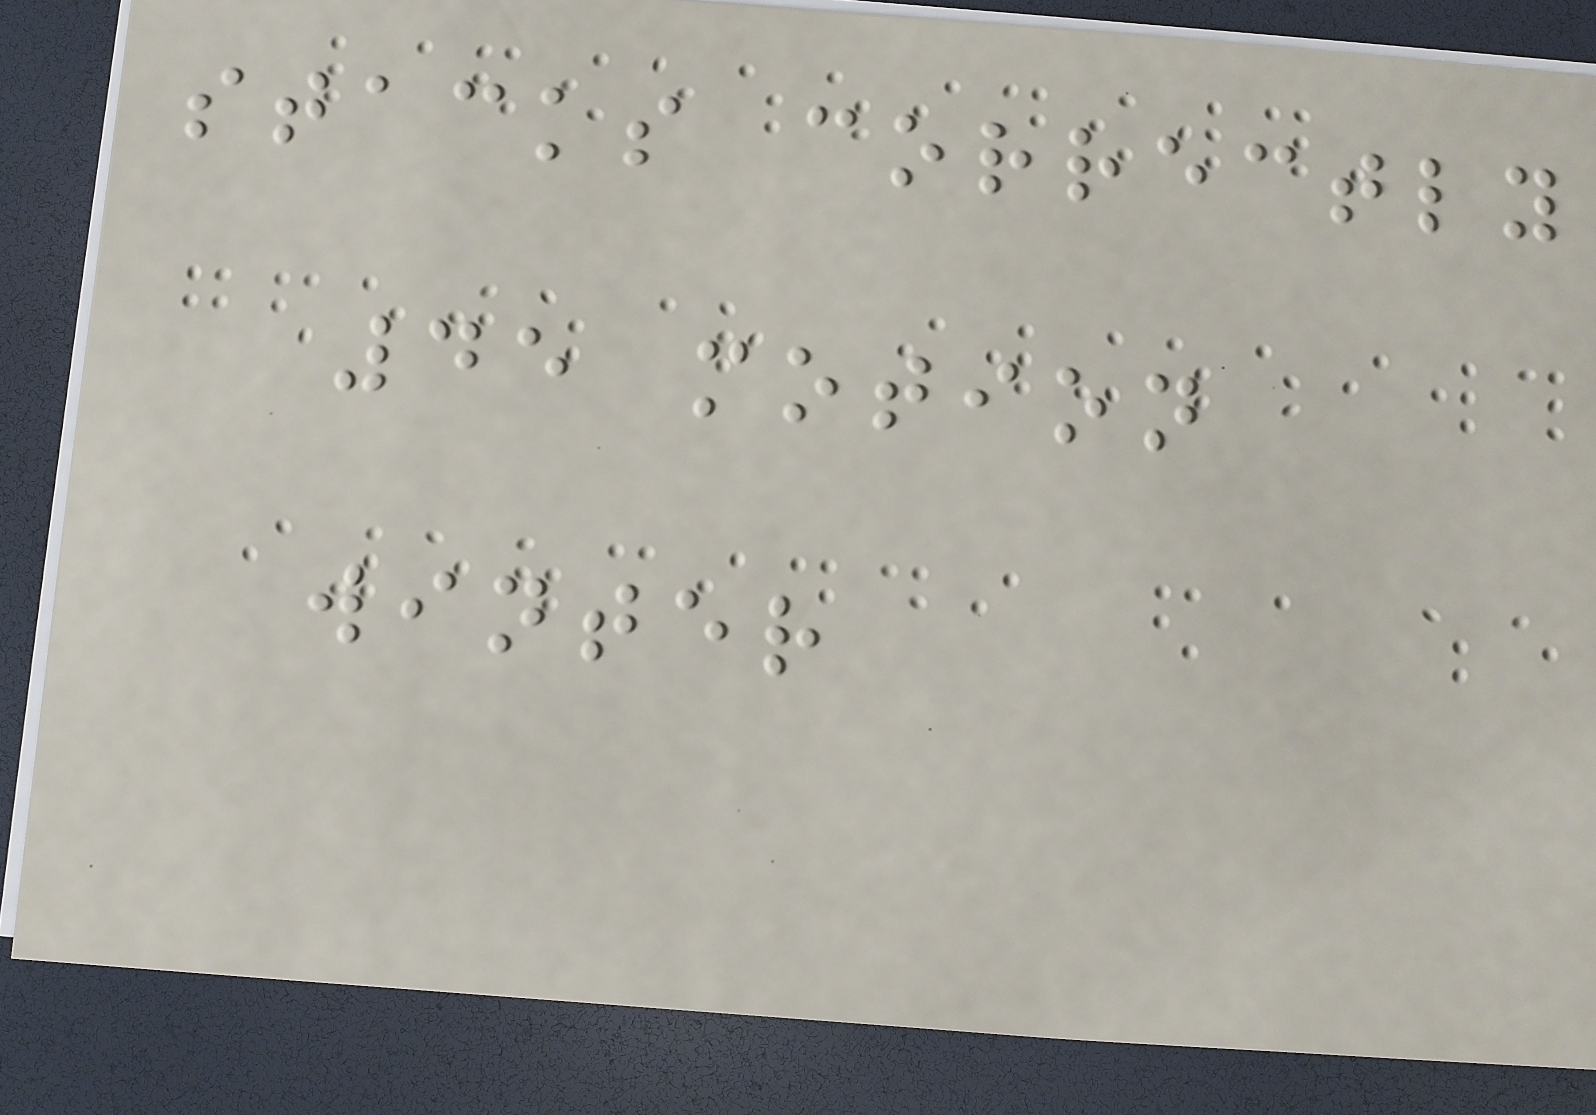stacks correctly
45 motion
winter
